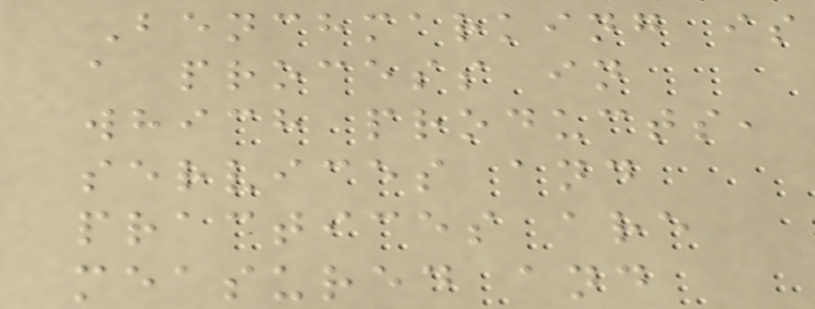Benchmarking is
a process in
which products,
services and
practices are
measured and
